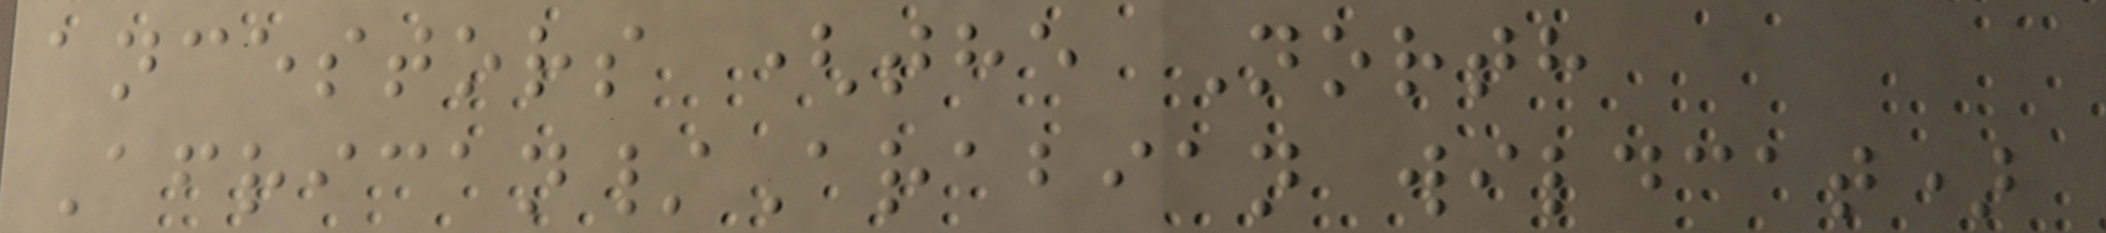ancestors (the North
African/Arabian wildcat)
